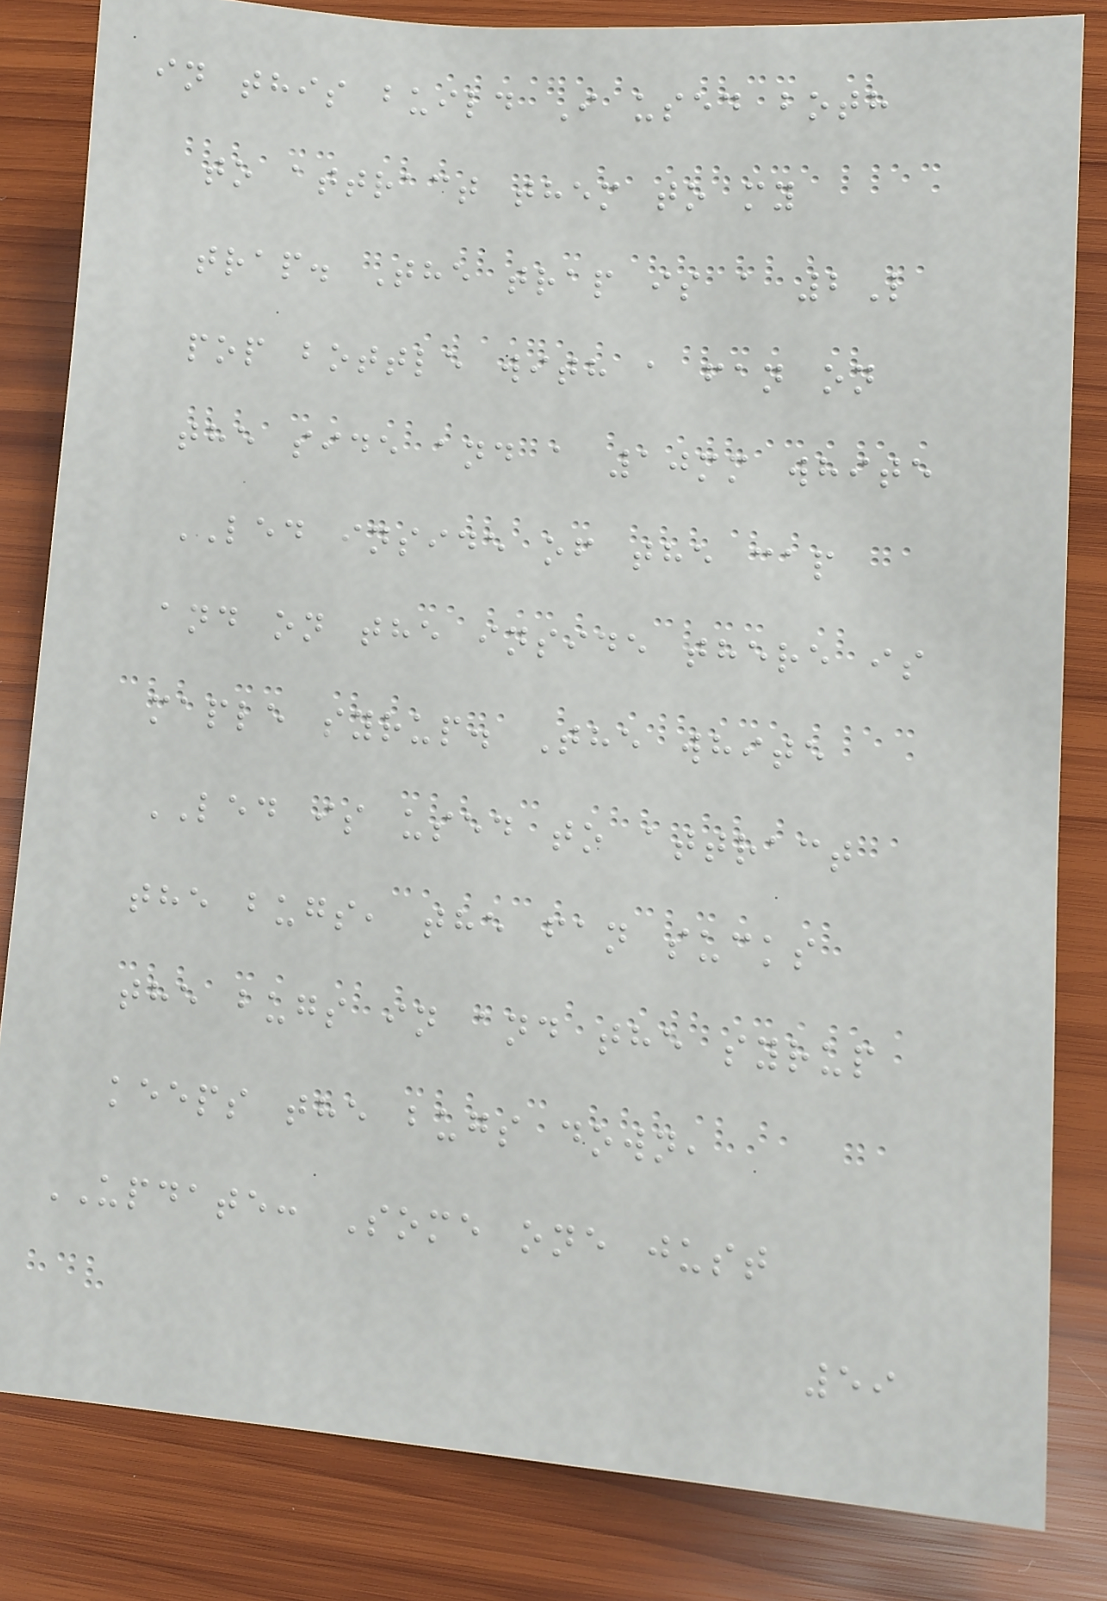in this build I used both
to attract them to my
trap. The trap is a 2L
pop bottle with a fan on
the side and a 10mm white
LED inside of the cap
and on the inside there is
maple syrup. The white
LED is used to attract
the bugs, the fan sucks
the bugs in and the syrup
keeps the bugs down,
UPDATE: Some one just
59
